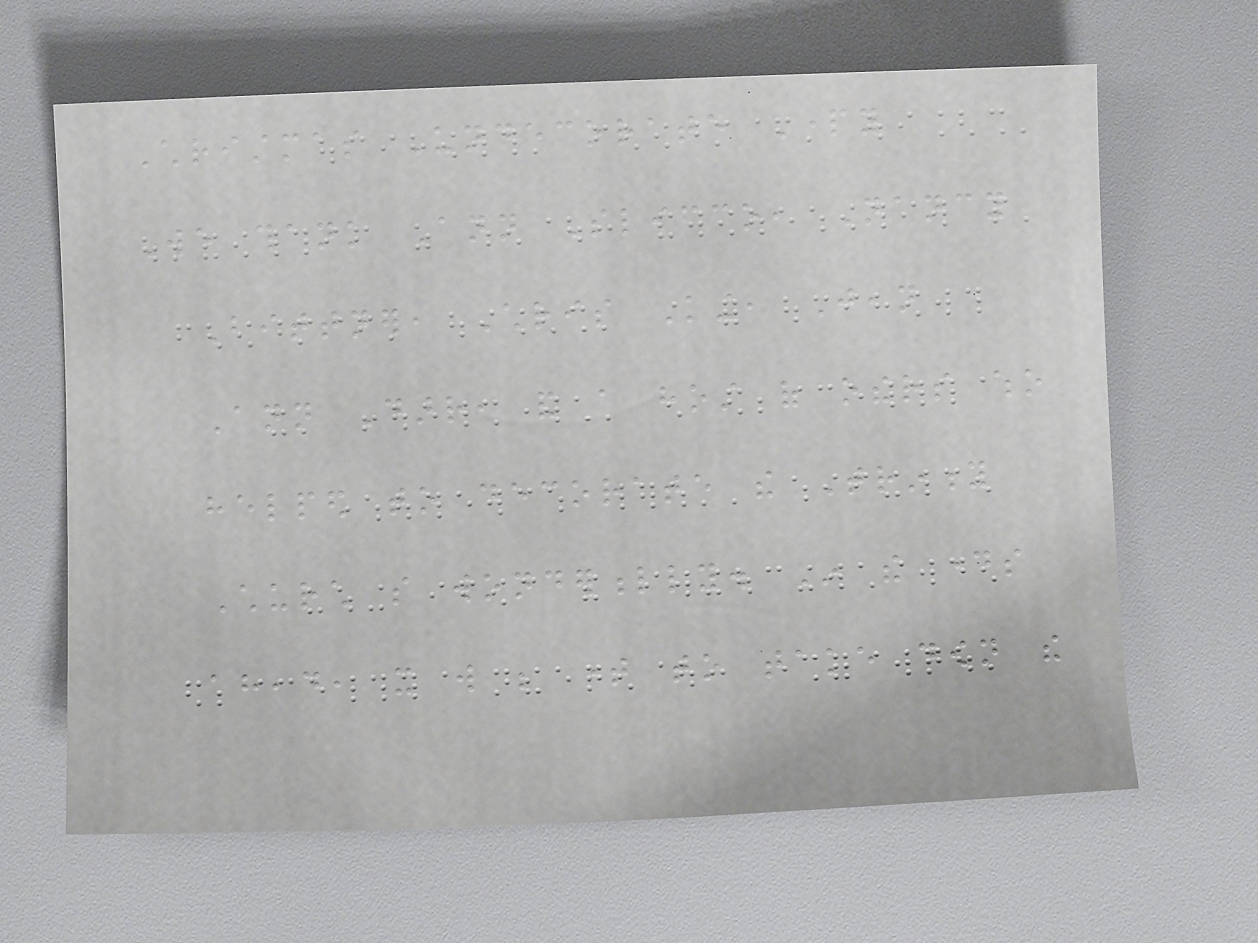Christmas Undecorate Party
We thank Ann Slifco, Nancy
Bittner, Chris King, Jean
Ann Darr, and a host of others who
helped to decorate the Trinity
Church so wonderfully. In the days
ahead, it will be time to take down the
